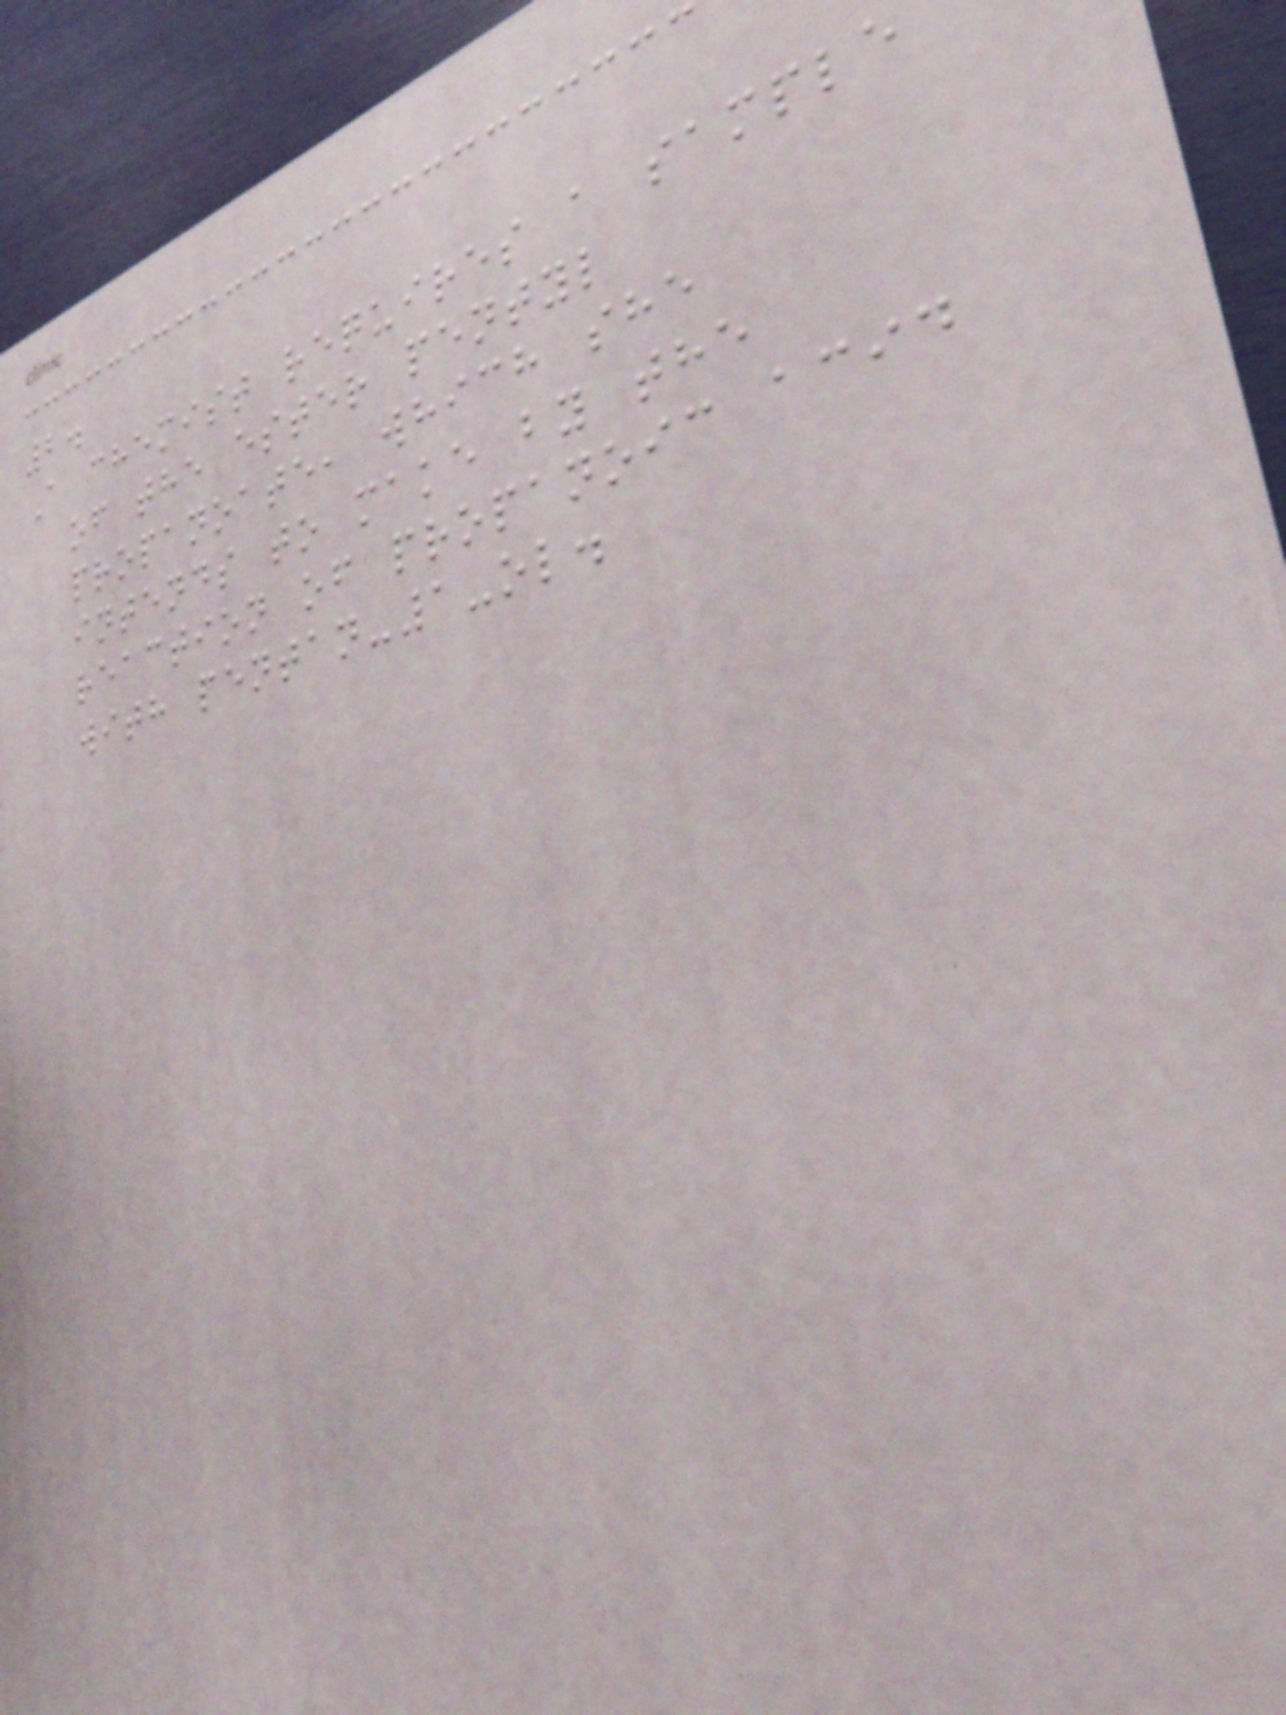2.
A chemist requires a sample
of the ester pentyl
propanoate, which she
intends to make by the
reaction of propanoic acid
with pentan-1-ol.
